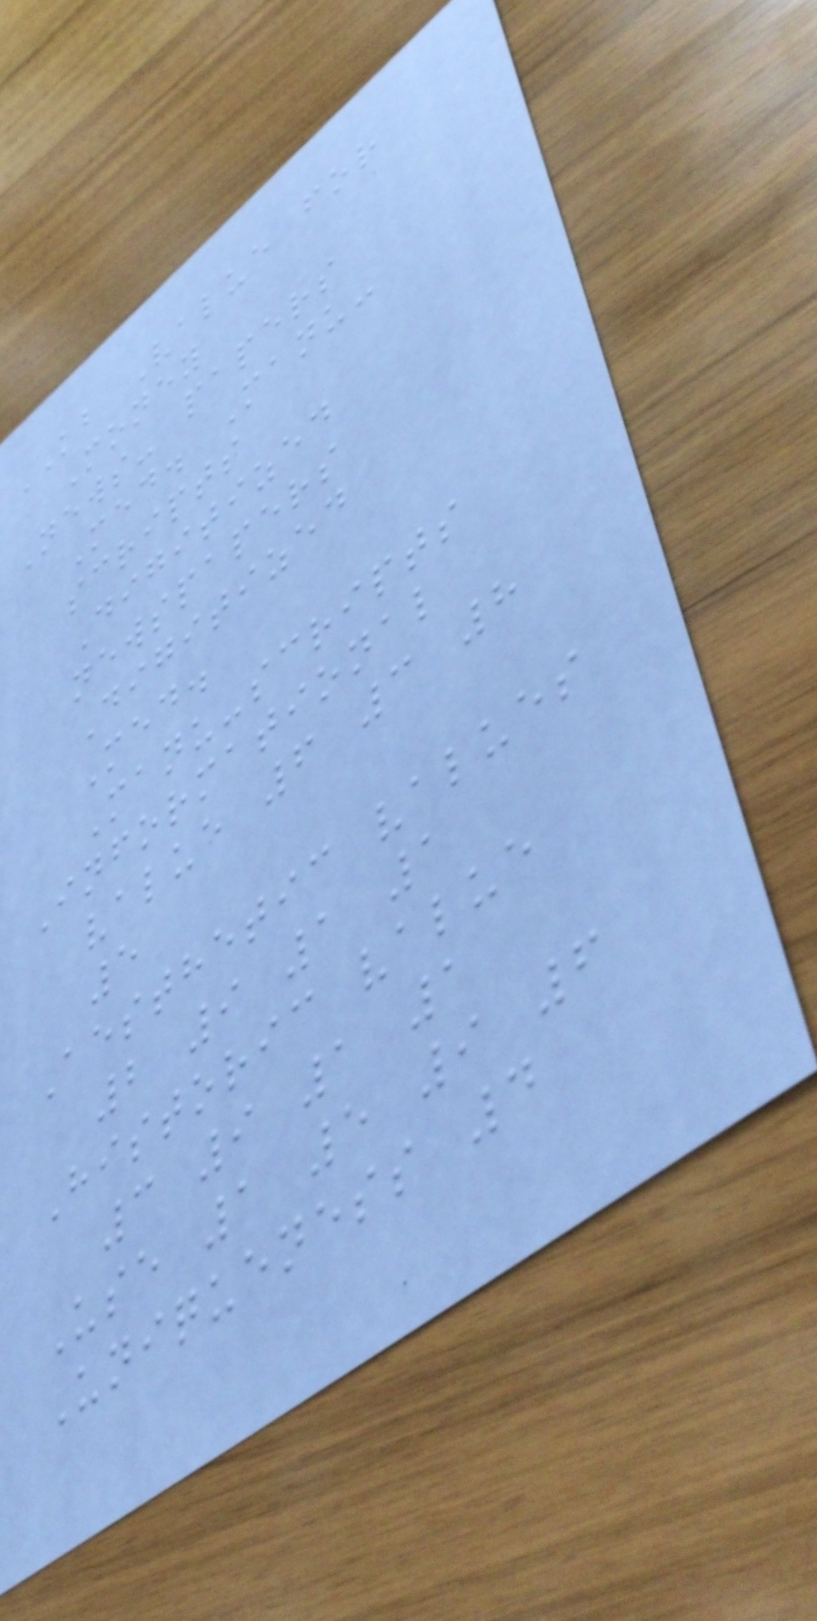KB Value for
Money
News- papers
Med. Manu-
scripts
Digitized
newspapers
Digitized
Med.
Manu-scripts
Informational
value 6 3 8
5
Aesthetic values
2 9 1 1
Historic value
3 9 1 1
Use 1 5 9 6
Uniqueness 4
